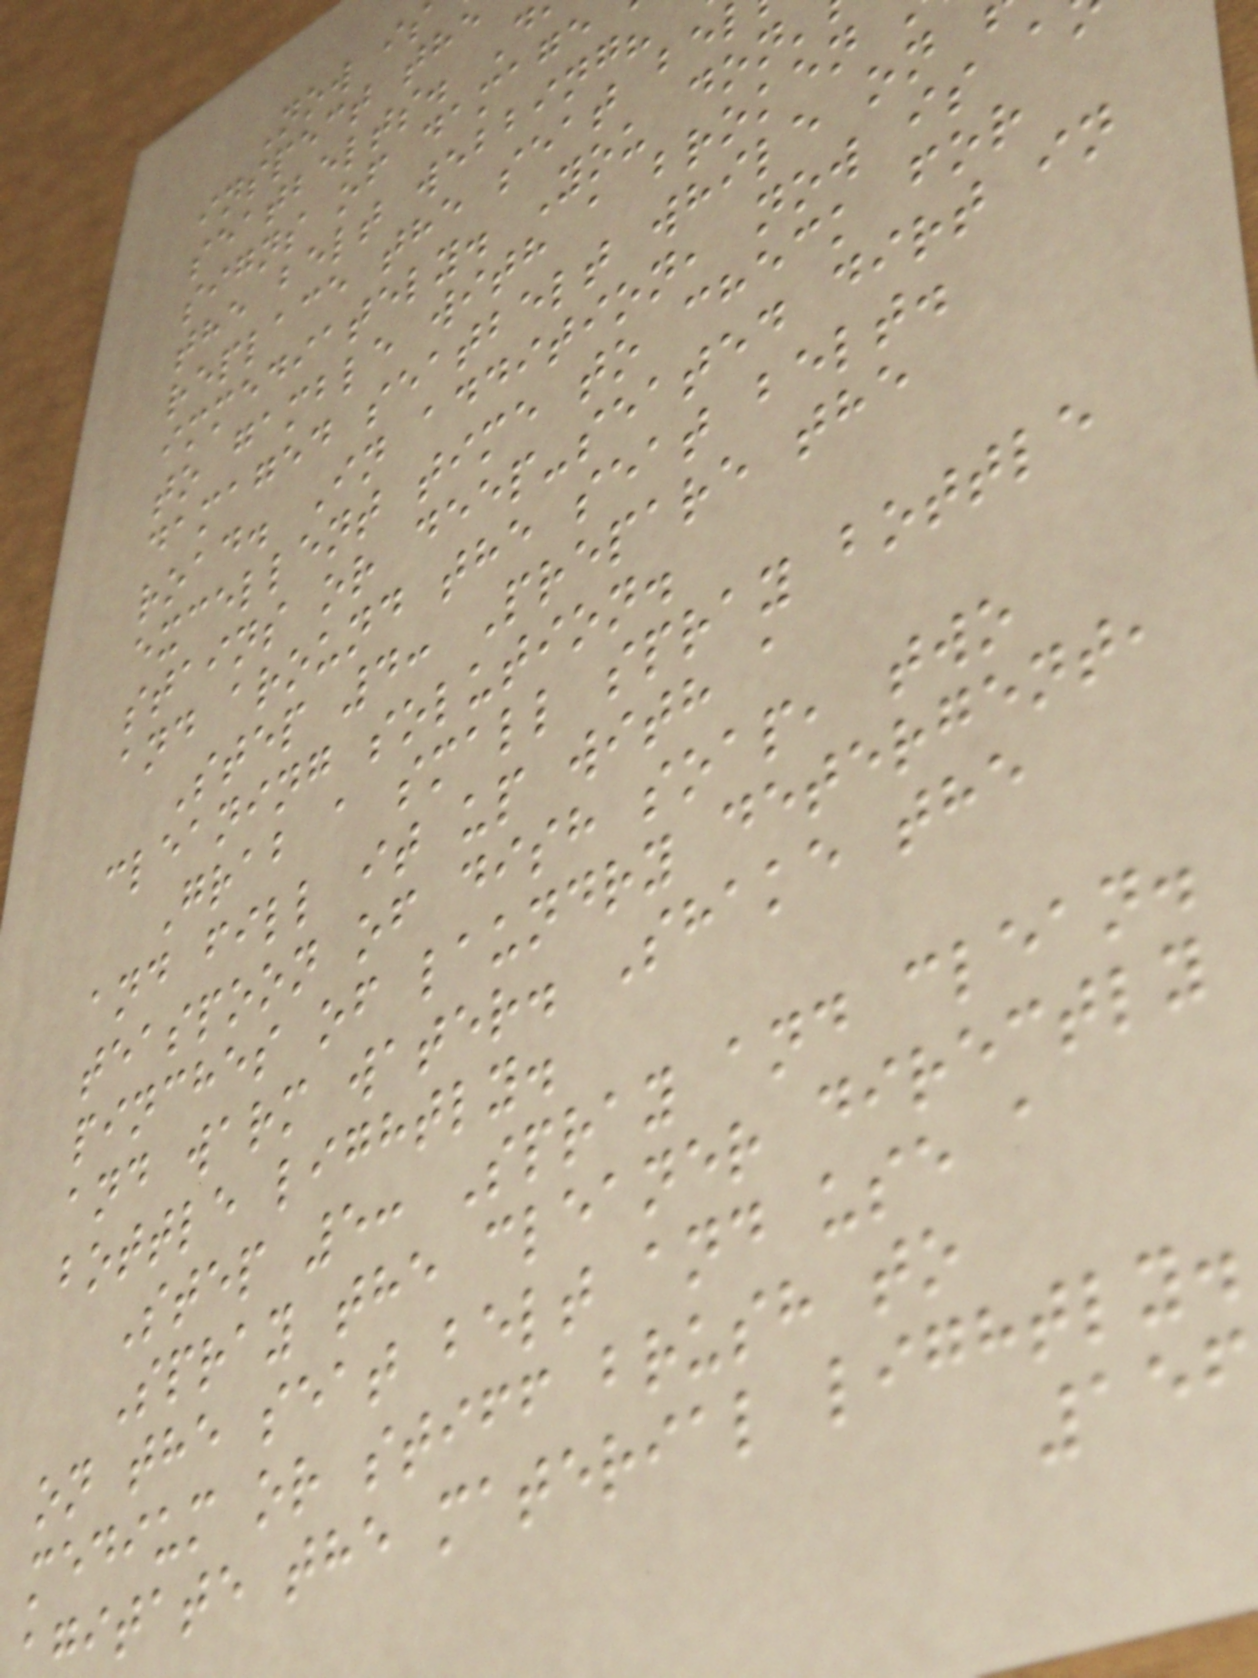Now is
inspect the
seatbelts. D
signs of damage
the belt webbing?
replace the seat be
immediately. You don
to gamble with a broken
damaged seatbelt while on
road. In addition, now is a
excellent time to check for
stains or deep-seated dirt in
and around the seat belt.
Step 4: Prepare the
cleaning solution.
Grab a small spray bottle
and fill it up with a
teaspoon of dish soap, two
pinches of laundry detergent,
and warm water. Shake the
bottle lightly.
Step 5: Spray and clean.
Spray the cleaner directly
on the seat belt and use a
medium or stiff brush to
gitate the material lightly.
156
